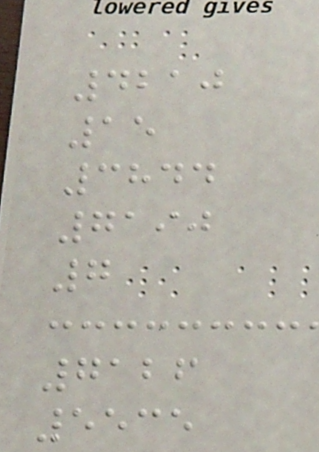4210
15
3844
7190
7
7126
5535
